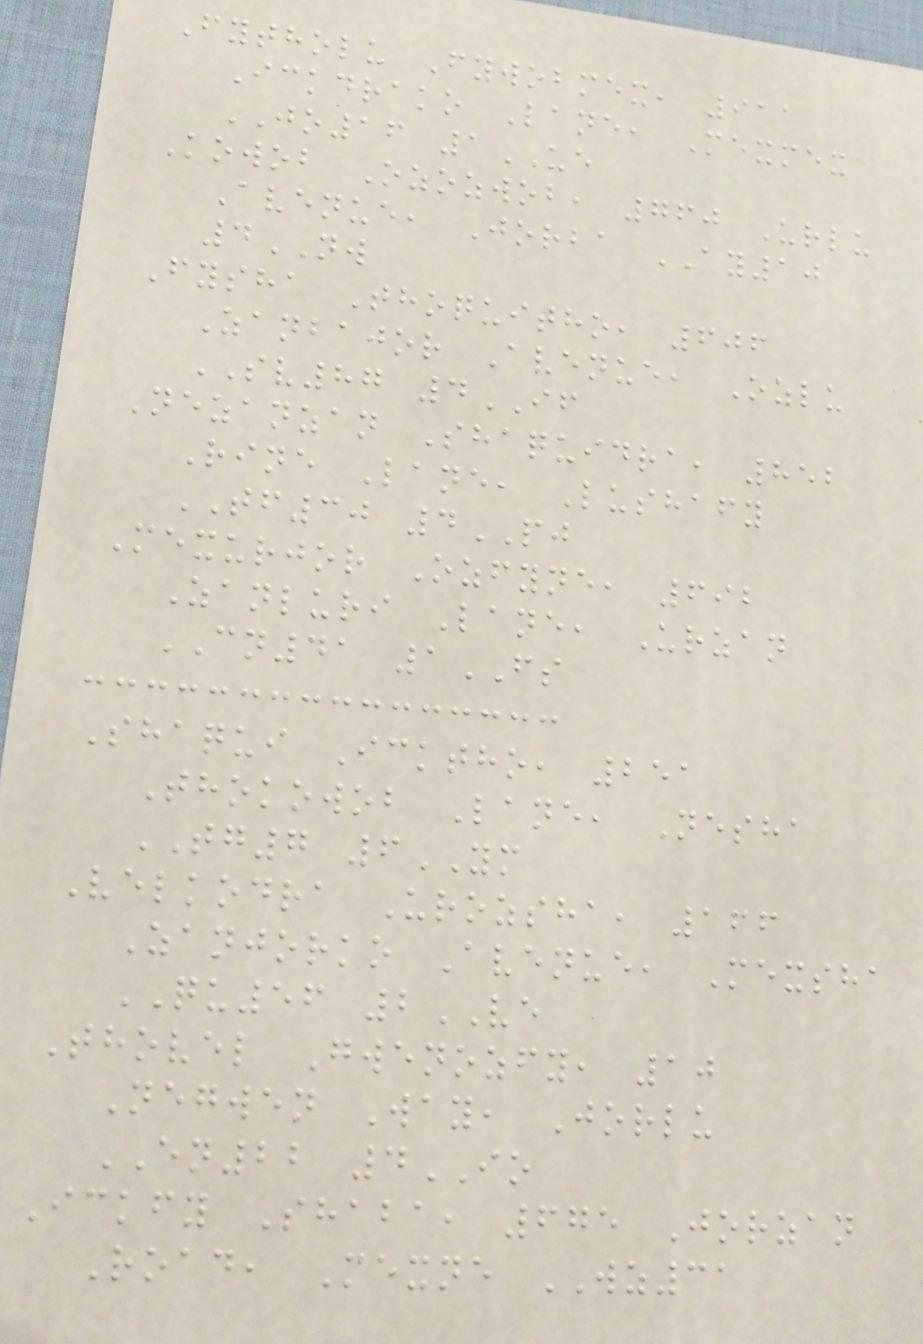Fytholu Fywobmex, 911
Ickdrako Lane, Mexmex
JO16 1UE
Kowob Ozozwob, 760 Urlu
Avenue, Jorba AY10
4NW
Fysha Thoquitho, 606
Zanbajor Avenue, Ozlu
SV87 4IF
Nezanzan Shaquidra, 852
Rine Lane, Lushafy
TF30 4PJ
Mexurjor Ozfyne, 692
Zanluri Lane, Urzan
CN41 1FS
Shaqui Icktho, 251
Thokowob Lane, Nesha
TG7 6YM
Velkodra Urozsha, 166
Zanjorko Avenue, Mexsha
QU56 2VE
Thovel Gwenozfy, 10
Negwen Way, Jorlu
EN22 4IO
Ickfy Shaba, 675 Jorzan
Road, Mexne WZ31
